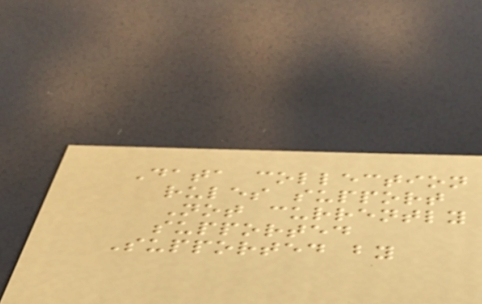Data collection
rules support
Not currently
supported
Supported by
